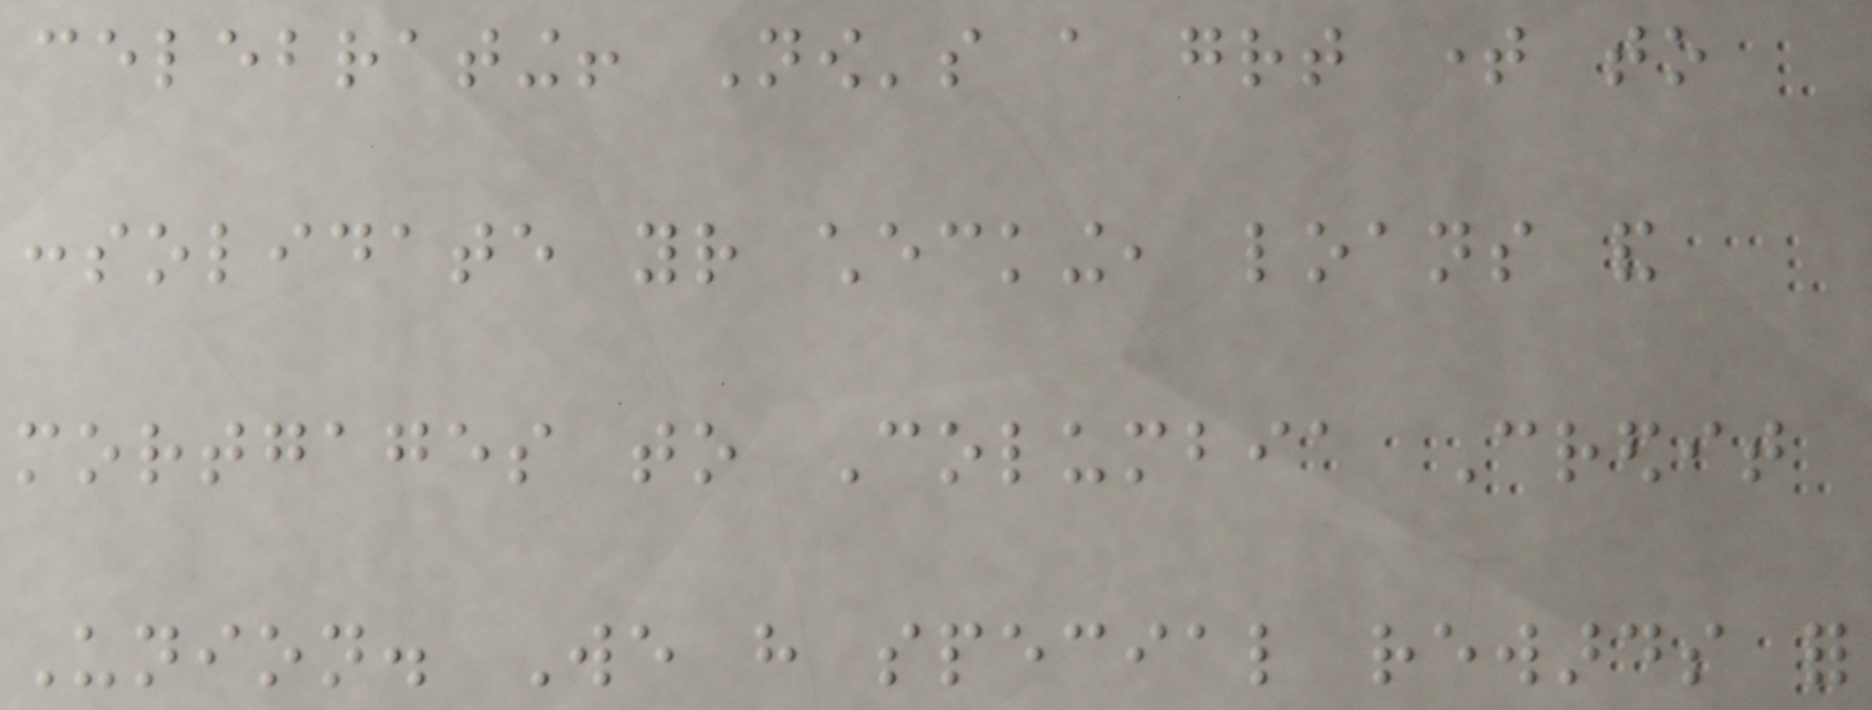celebrating! Now's a great time to
consolidate your checking, loans and
mortgages to Columbia Credit
Union. We have special rewards for
